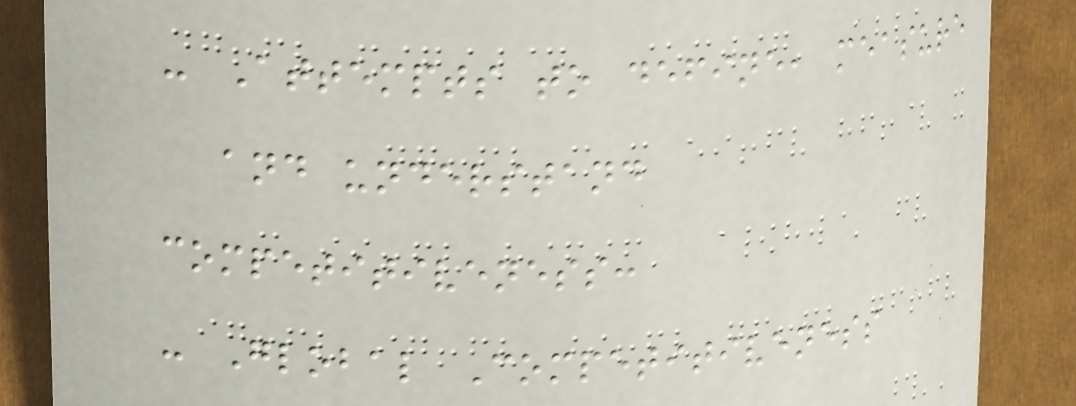- Attempts to define, measure
and understand
competitiveness:
- Global Competitiveness
